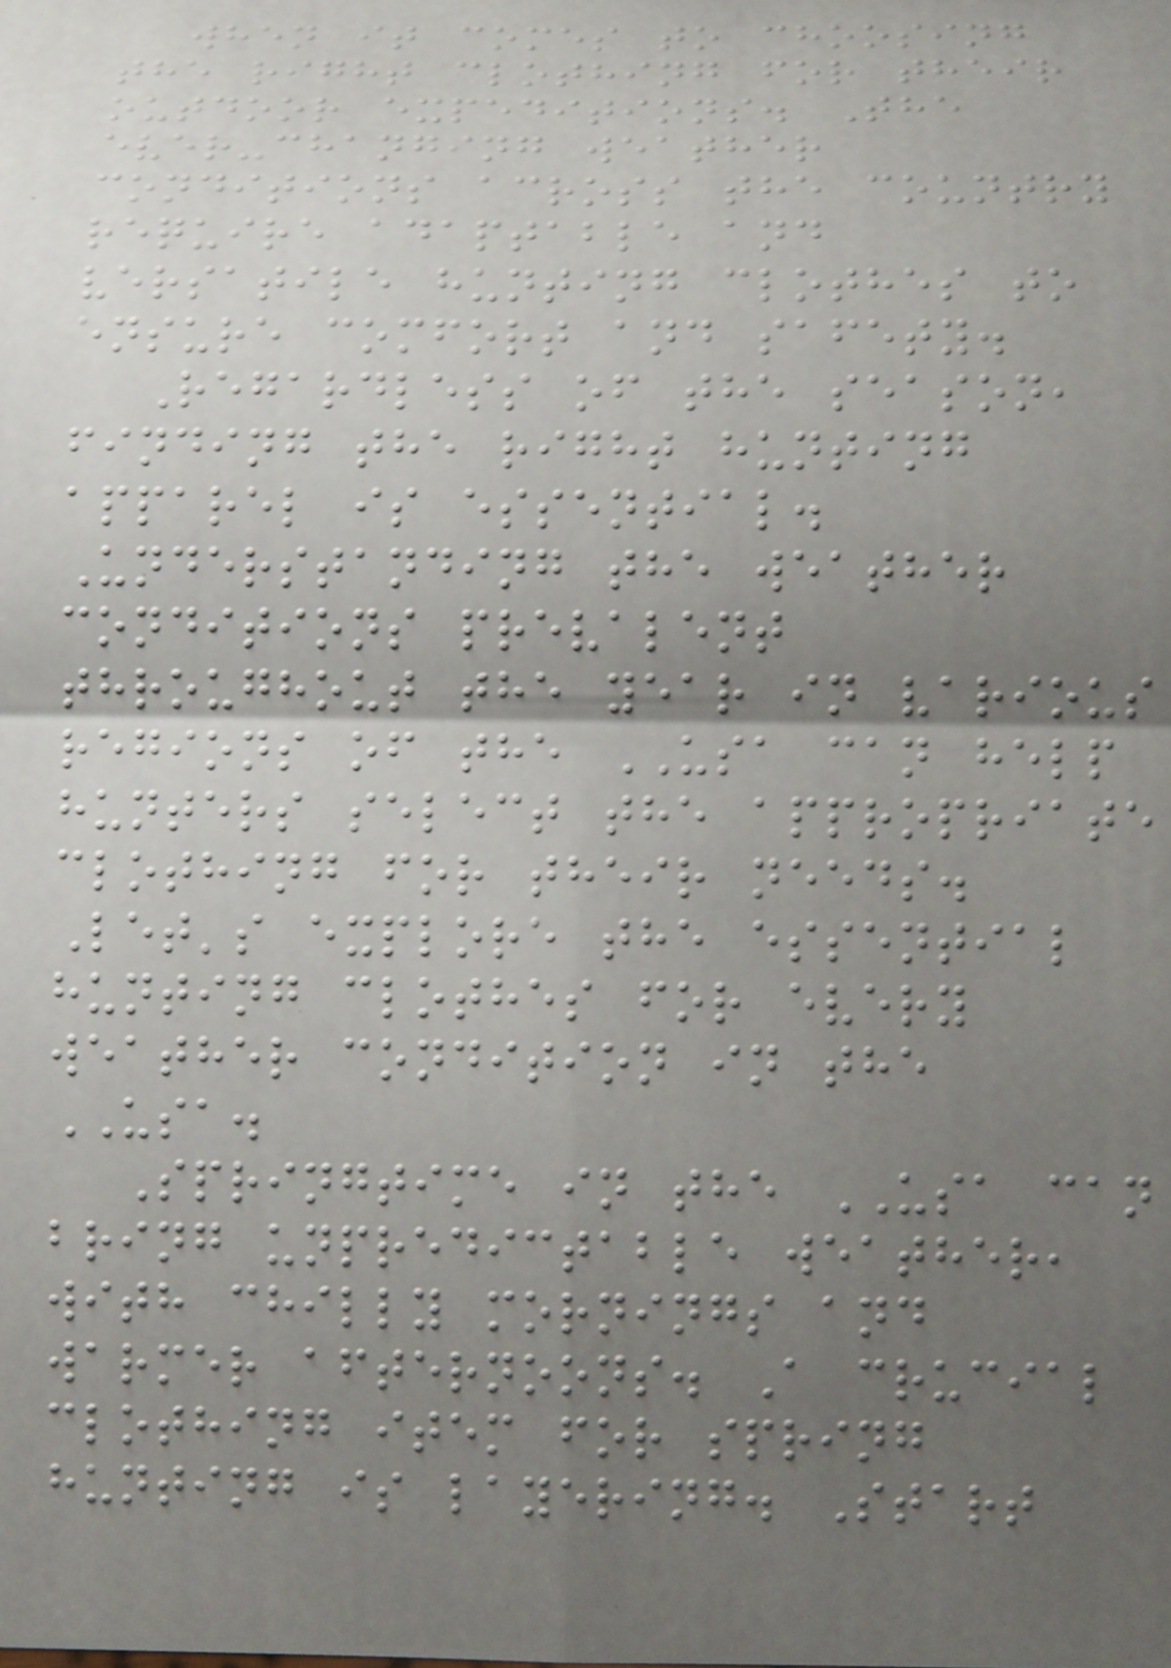when it comes to choosing
the right clothing for their
outdoor expeditions. The
ever-changing weather
conditions across the country
require adaptable and
versatile hunting clothes to
ensure comfort and safety.
Regardless of the season,
finding the right hunting
apparel is essential.
Understanding the weather
conditions prevalent
throughout the year in various
regions of the USA can help
hunters select the appropriate
clothing for their needs.
Let's explore the essential
hunting clothes for every
weather condition in the
USA.
Springtime in the USA can
bring unpredictable weather,
with chilly mornings and
warmer afternoons. A crucial
clothing item for spring
hunting is layering. Start
